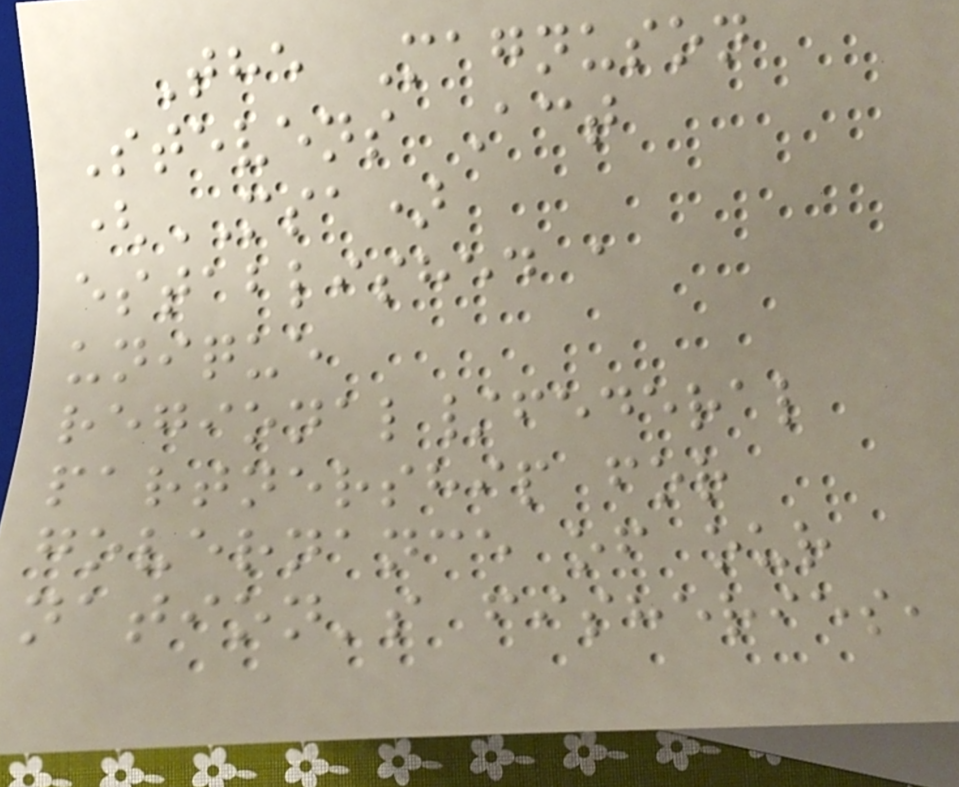The Magnuson
Stevens Act
(MSA)
established a
unique
regional/federal
partnership for
governance of our
nation's fisheries,
